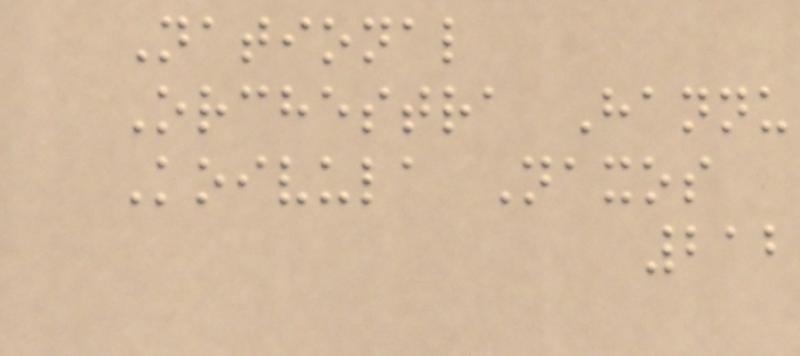National
Orchestra Hannu
Koivula Naxos
212
